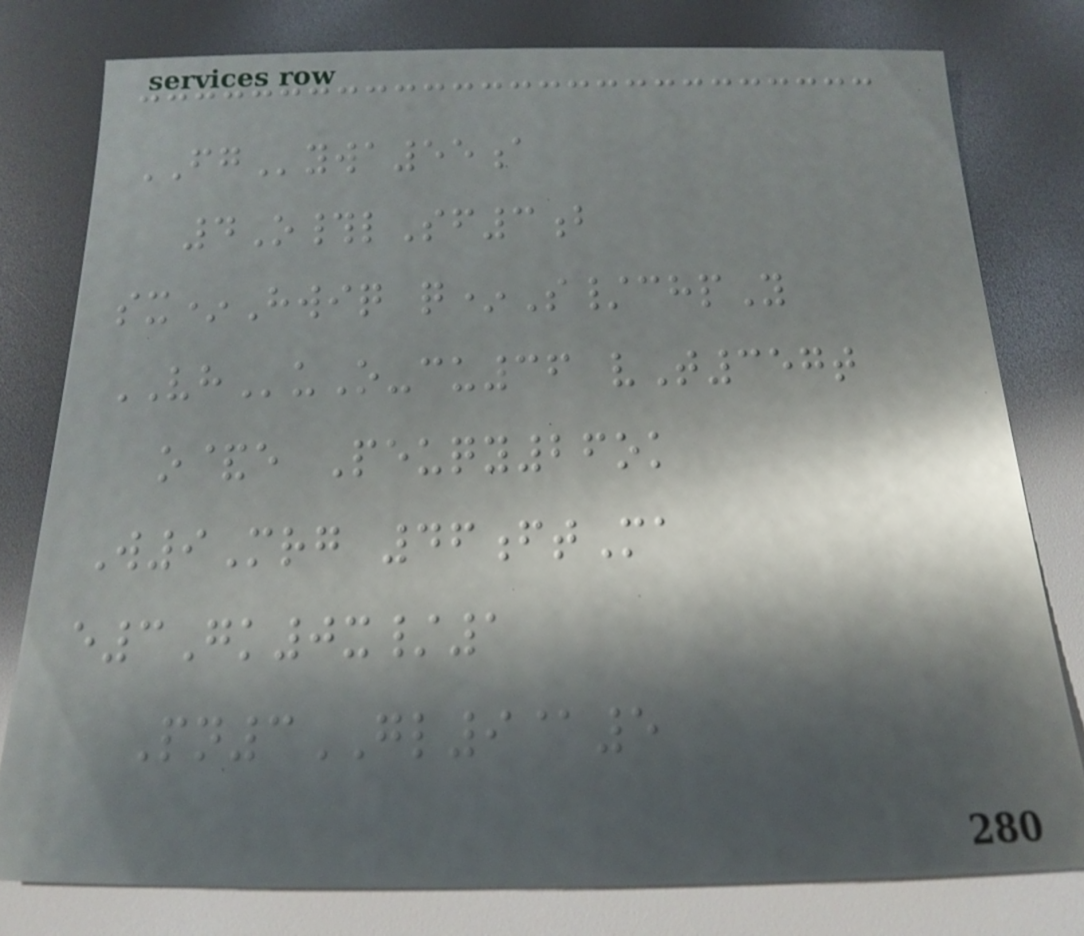FGywa55a
4O#lSf3b
sx*Hwiq q*S/chpY
VHuO-cu36 vT357t
o&e Peuqy26ok
W9Mrg 46ftMa
e3Gk0x/1
Pn3GL9@5
